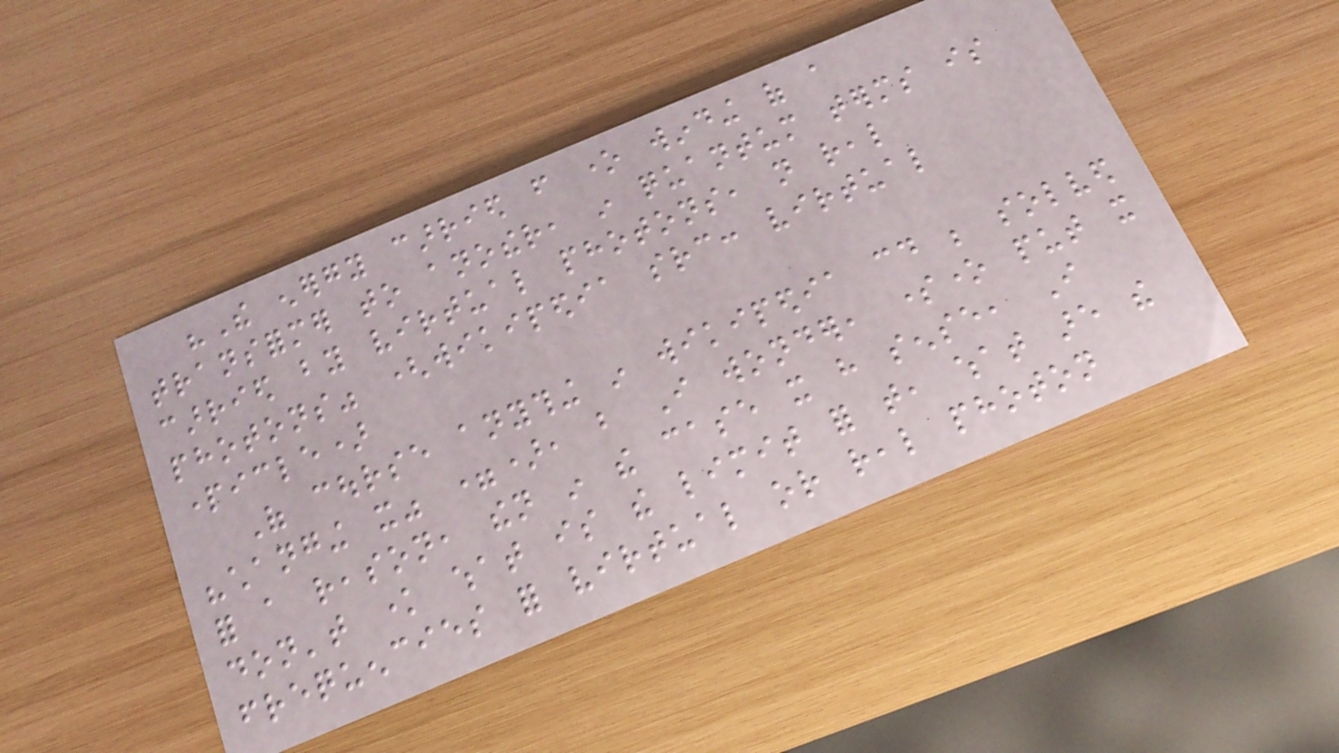"The energy carried from one winding of a
transformer to another, in quantum terms is
carried by virtual photons, not real
photons" (wikipedia src: virtual
particle)
Of course anything in wikipedia could be solved
"changing it" =), but I wonder, someone put it
for a reason, then in the case it have sense, I
don't know what is the limit for that, what are the
frequencies for virtual or real photon
